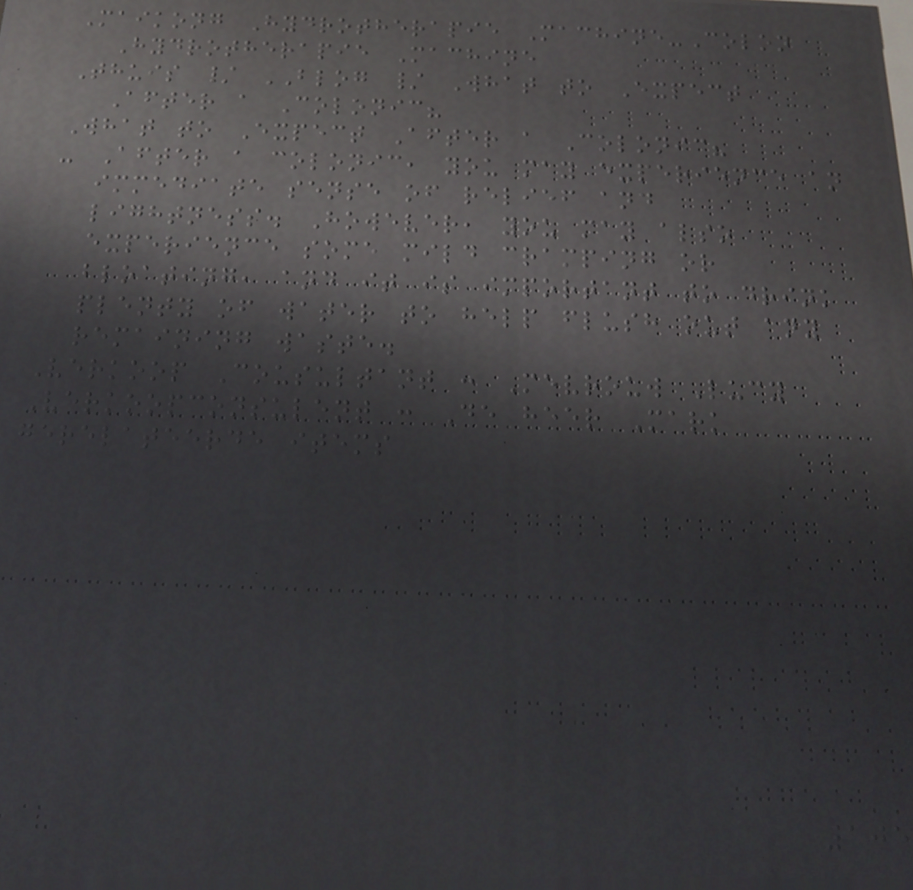Maikong Hydrotherapie Machine-Colon
Hydrotherapie Machine
Thuis / BLOG / What to Expect
After a Colonic?
What to Expect After a Colonic?
- After a colonic, you may experience an
immediate sense of relief and
lightness. However, you may also
experience some mild cramping or
bloating, and it is important to drink
plenty of water to help flush out any
remaining waste.
Verkoop Cousultant : Mevrouw Lucy
Verkoopconsulent : De heer Mark
gerelateerde items
105
